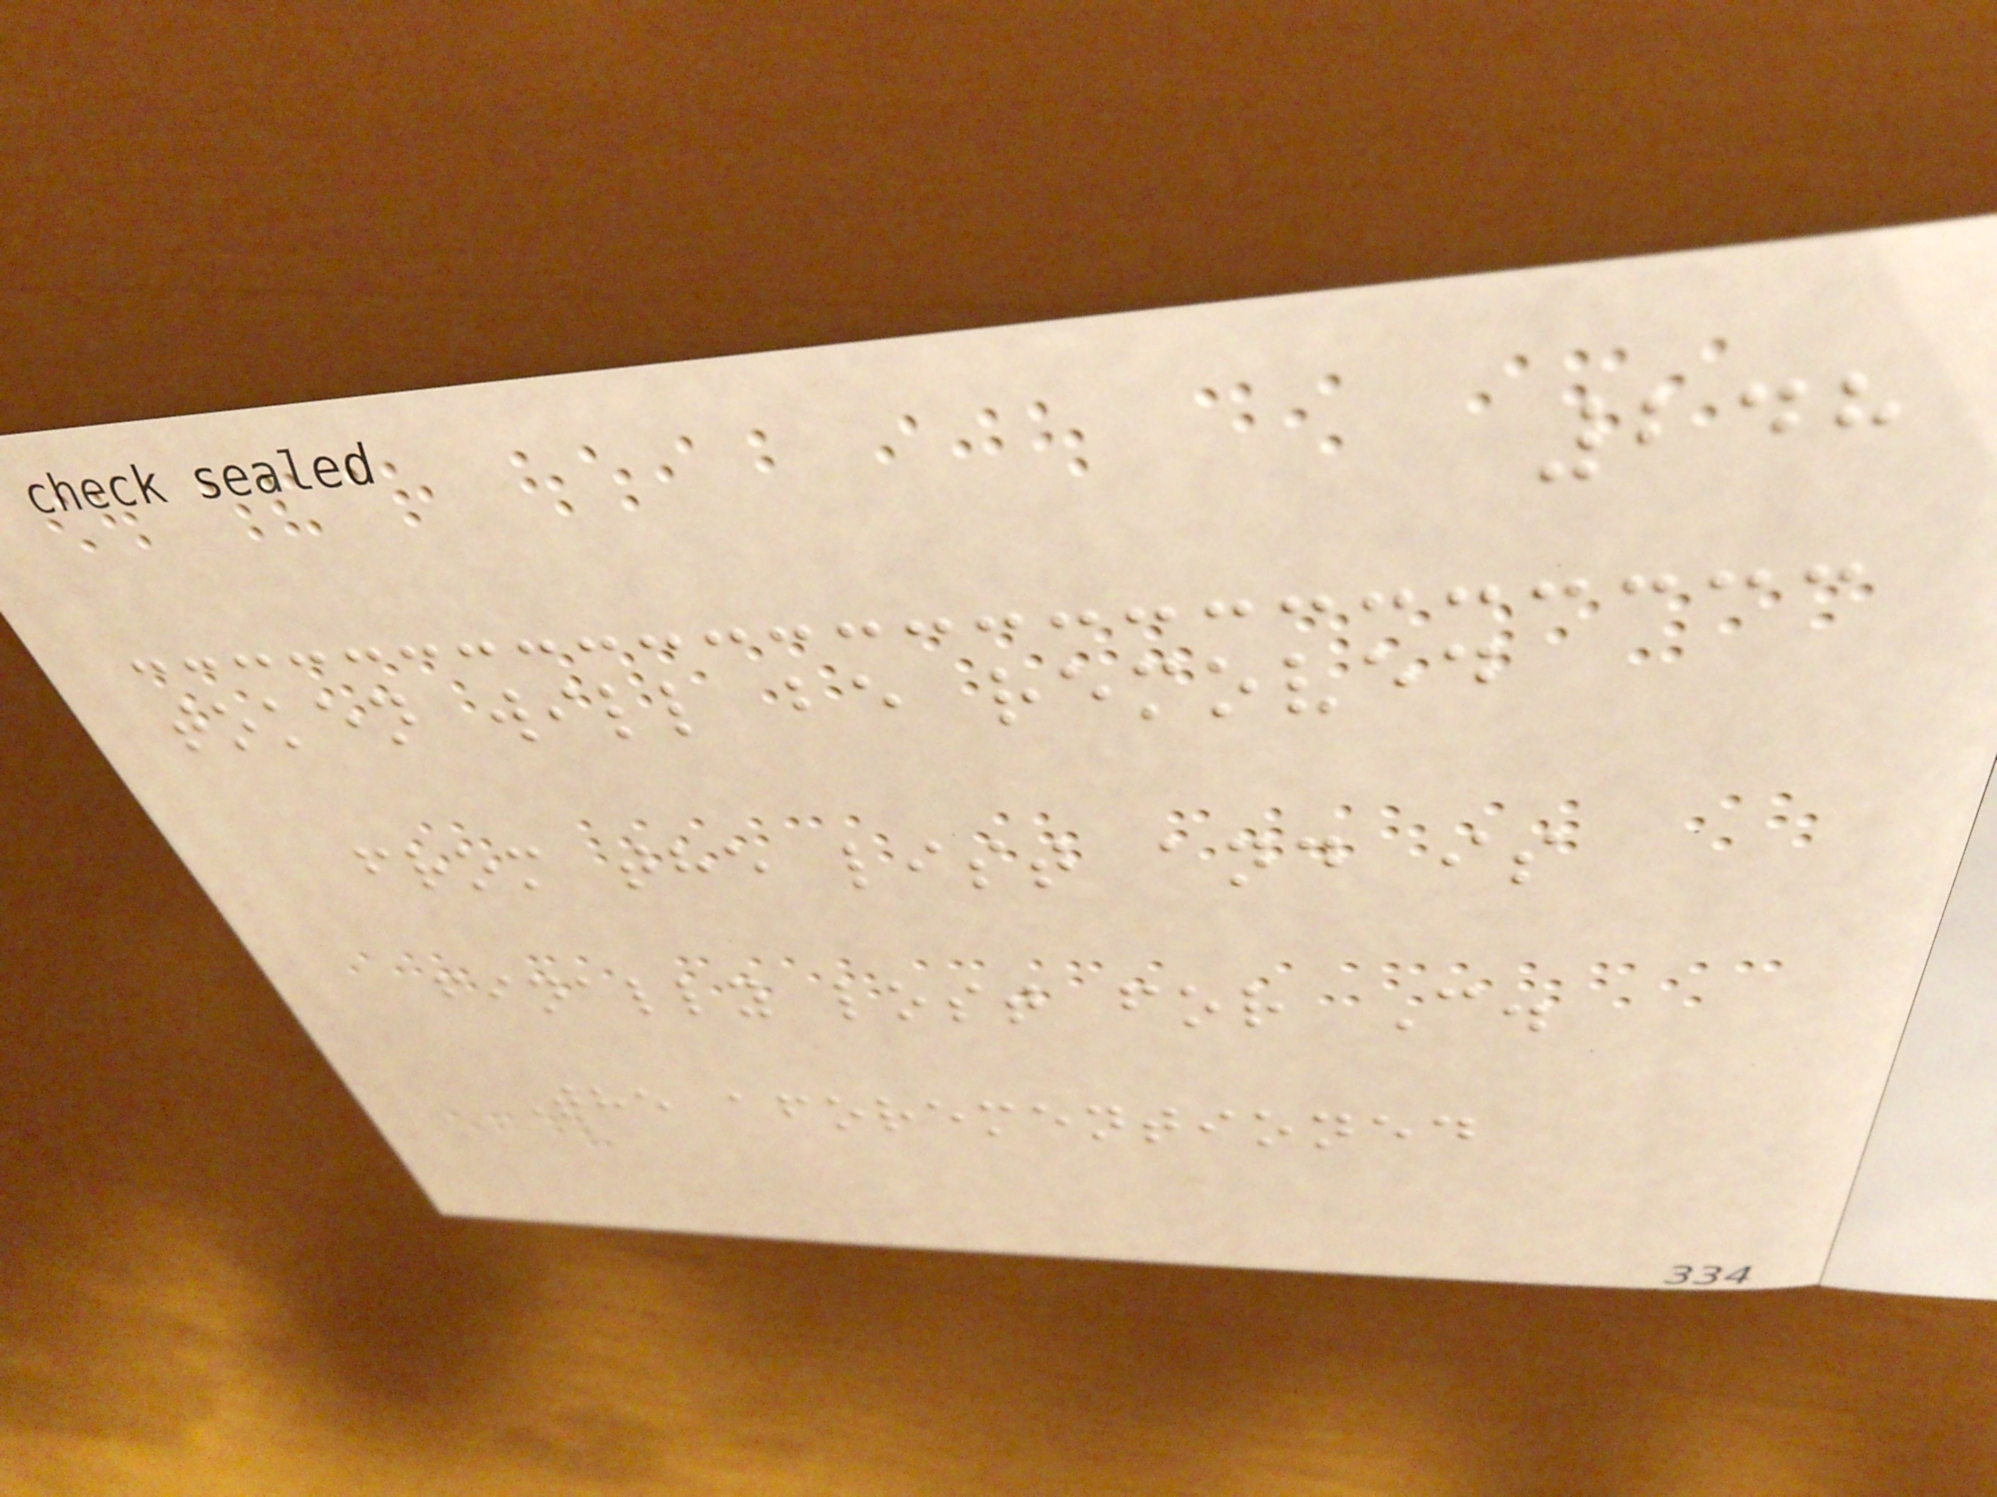248
token will be removed
from the list and is
finally lost for C.
The aforementioned
